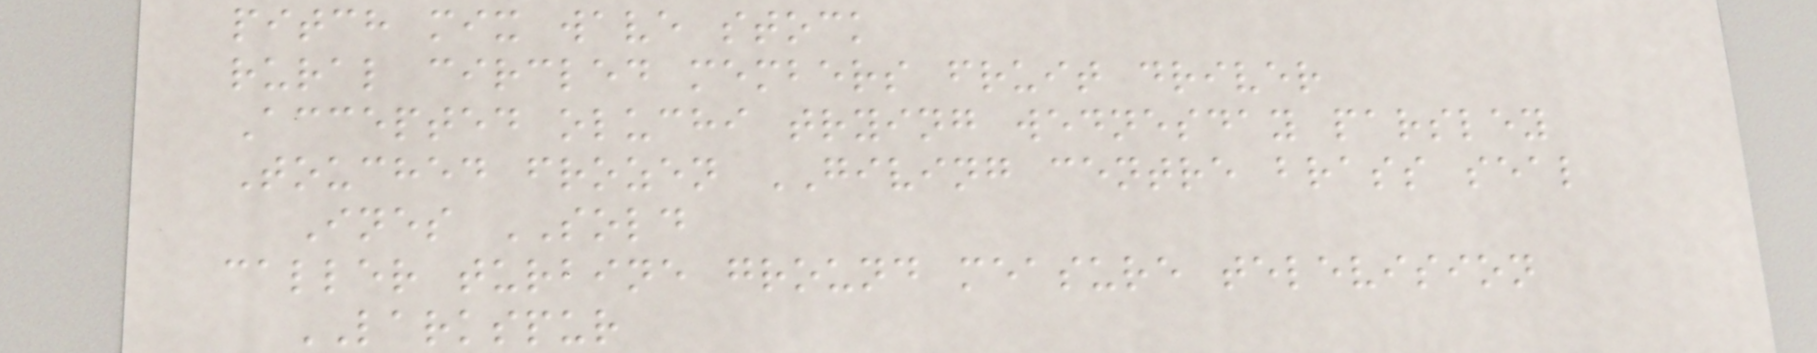pitch mix wave stock
rural circled members fruit driver
Accepted oluchi trying wednesday parsley
Touched frozen GIVING centre brass seal
Ines SOLD
caller turbine ground measure television
LARKSPUR
